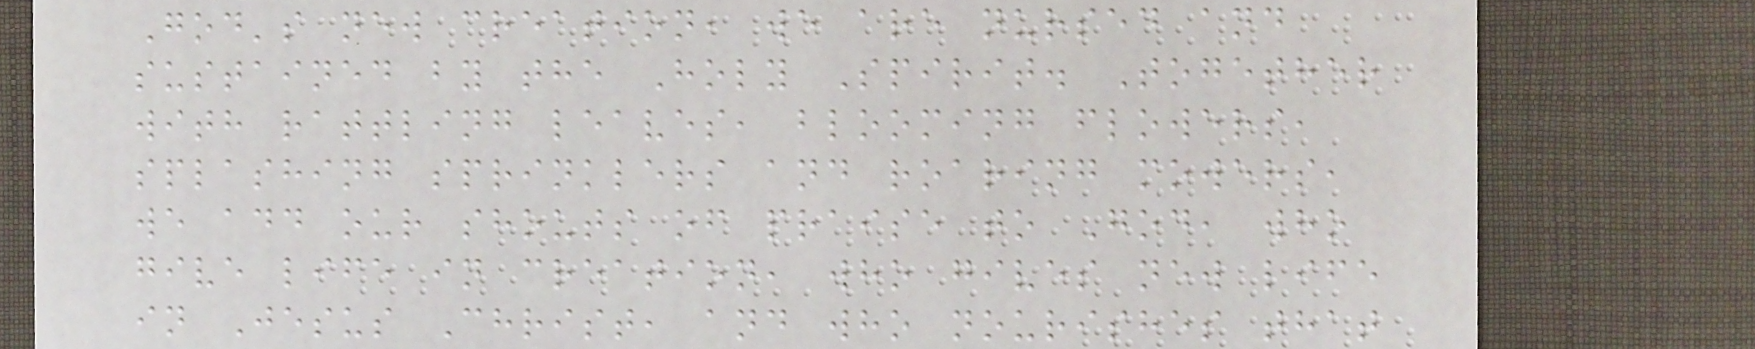God's new creation, we are nursed and
sustained by the Holy Spirit. Together
with rattling leaves, blooming flowers,
splashing sprinklers and roaring mowers,
we add our shouts of praise to God, who
give life in creation, who gives new life
in Jesus Christ, and who nourishes that
